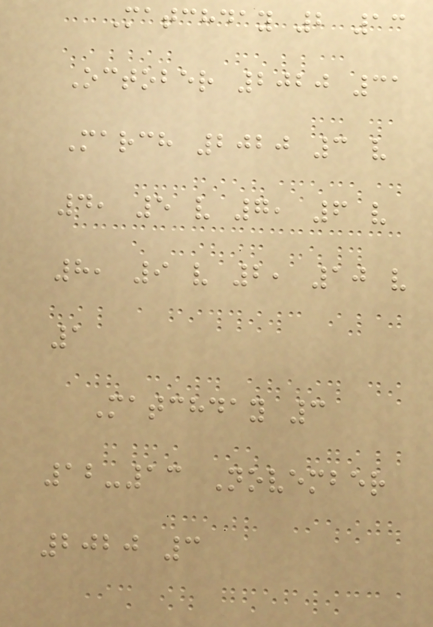Matchday 2 13
October 2020 31
March 2020 3 v
4, 5 v 7, 6 v
8, 9 v 2, 10 v
1
Matchday 3
12-13 November
2020 3
